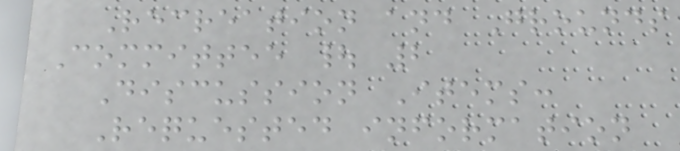Recreation and Grounds
Committee | 2
Discussion Items:
Requested information
